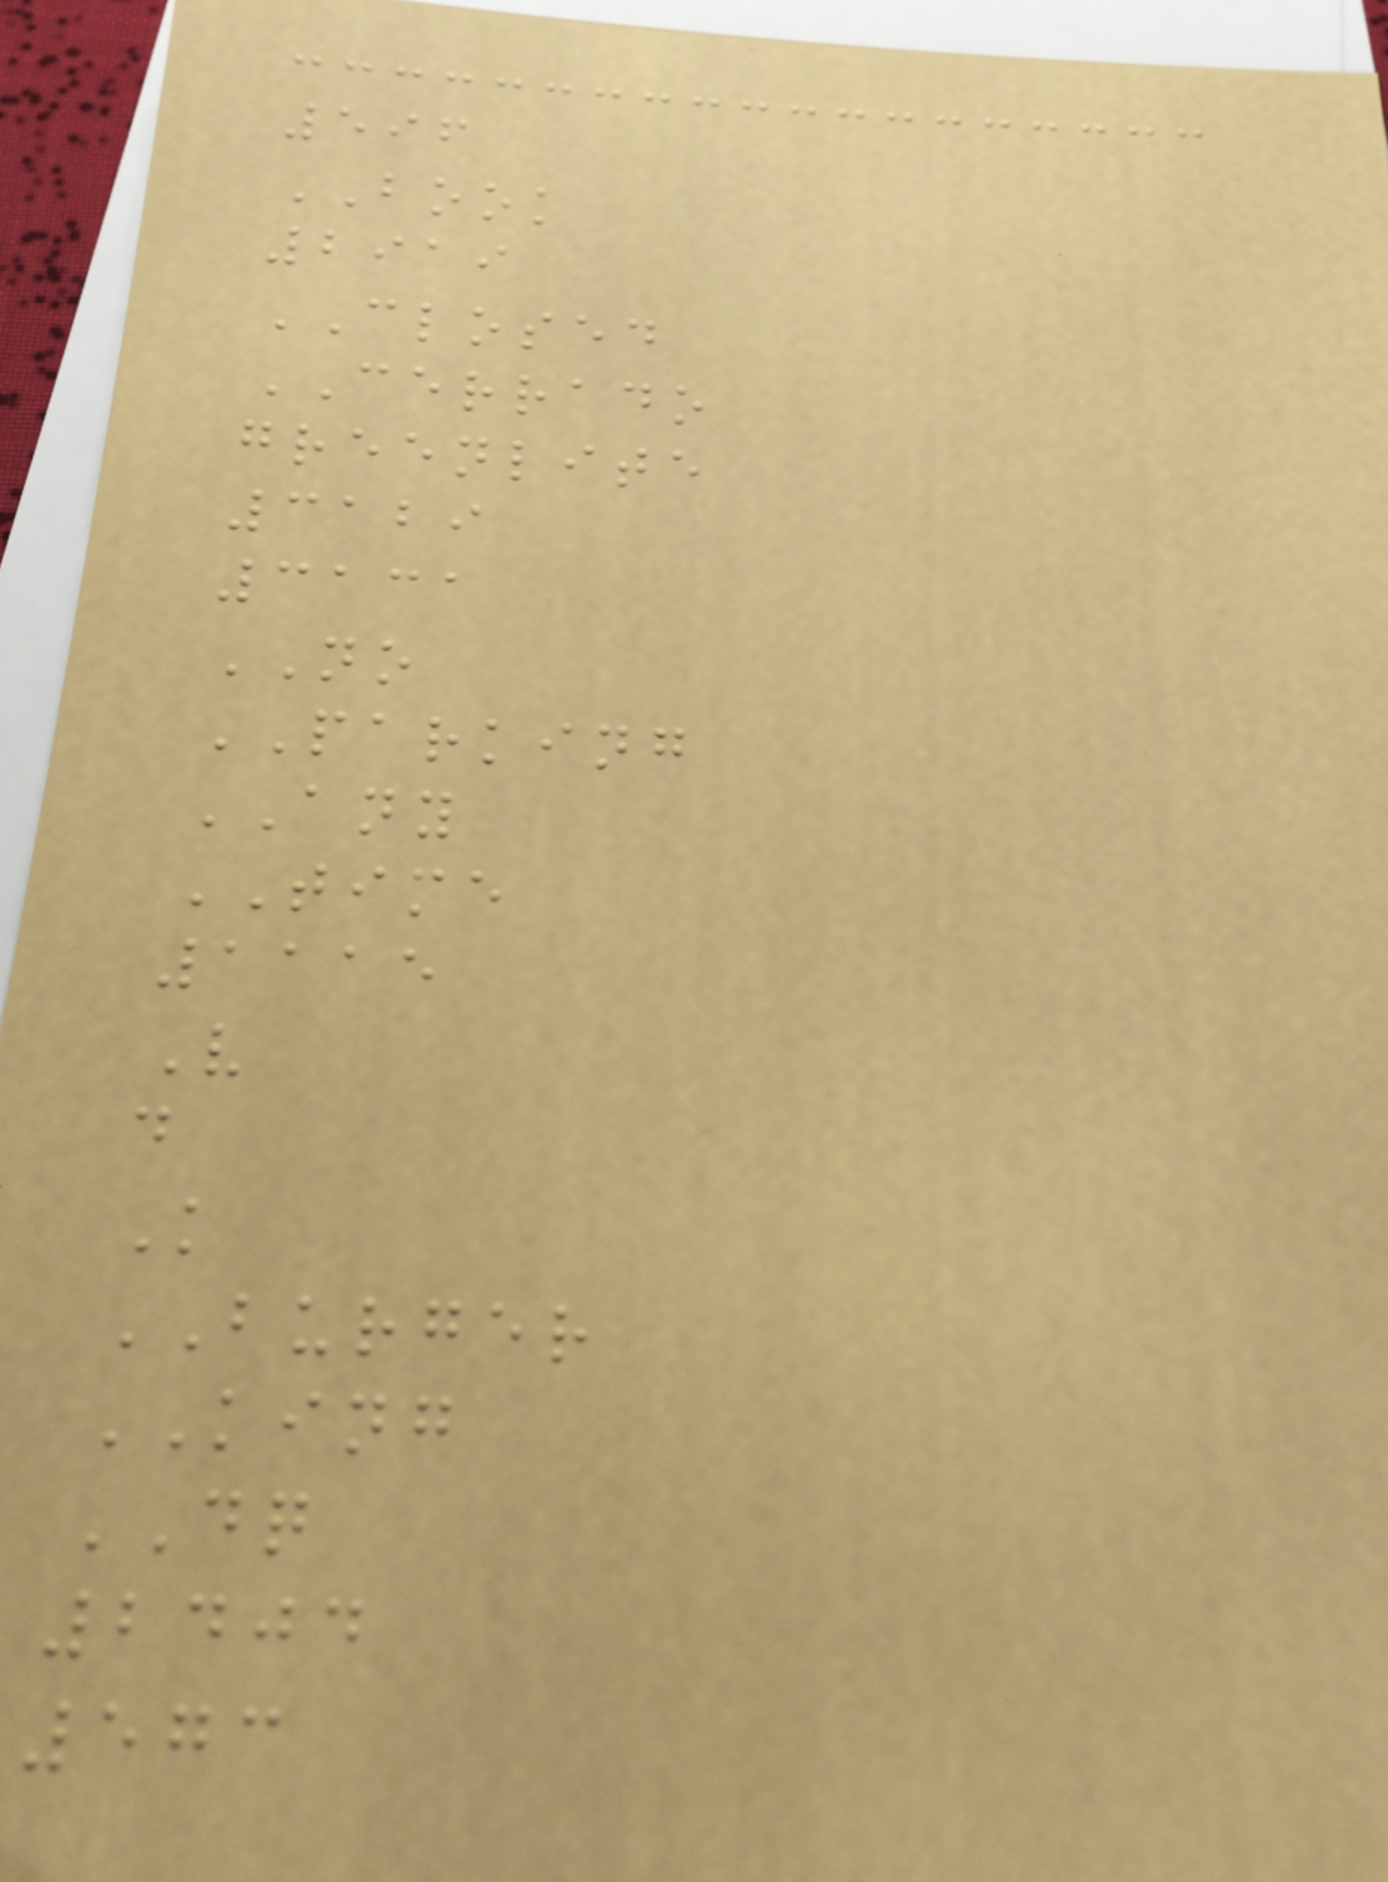596
BOOK
2919
CLOSED
CERRADO
greenlite
3129
3131
NO
PARKING
ANY
TIME
1115
V
d
K
BURGER
KING
DQ
2404
573
